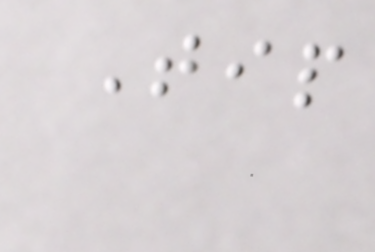Tip
